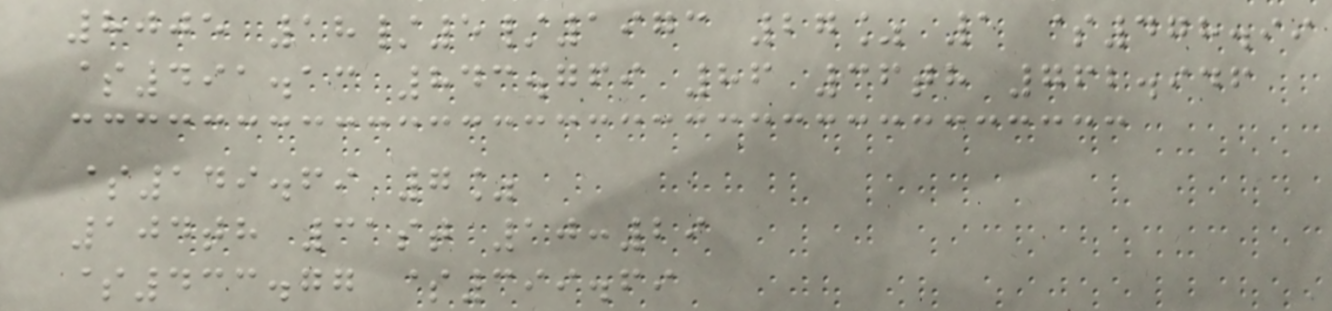8005 18/5/1973 27% 1 $478.99
$491.13 843.769 86 36th 762.946
$149.69 7%
104th 31st 10:29
$433.77 $399.69
